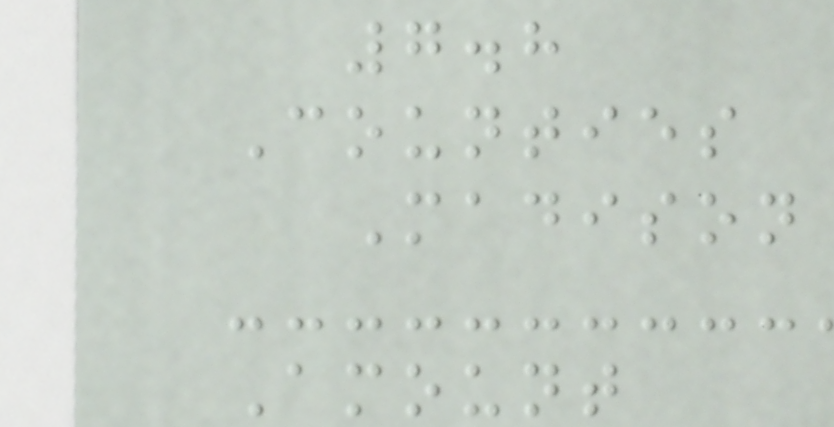7.8
Counties
Madison
Amount
